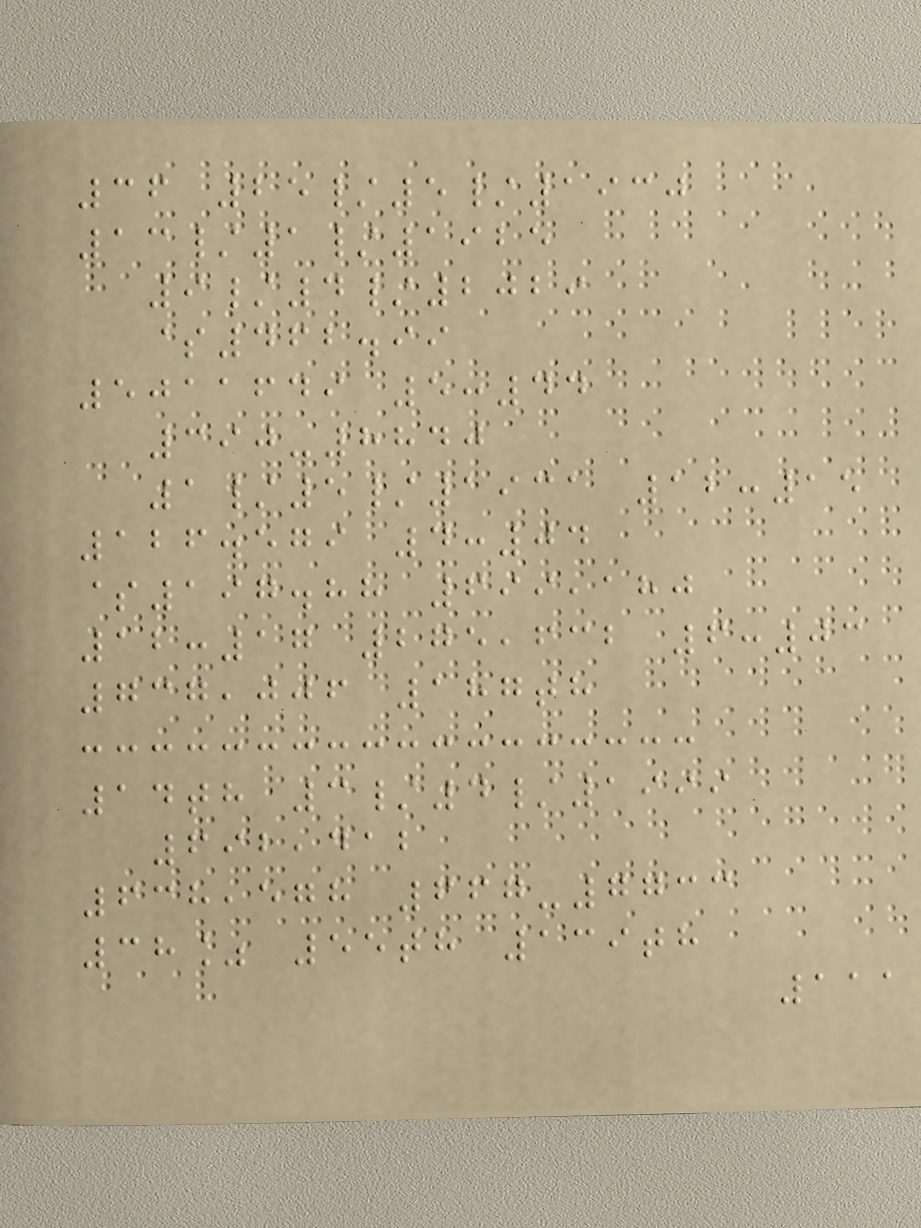36 25/5/1930
13/1/1925
9/4/2029
$462.99
5011649 5:44
390-8840
1/5/1931 12:15
126.579 4:04
$197.88 699,180
12:17 275,632 6:03
737,006 187th
14th 3/4/1999
692,412
638,578 667-7733
38% 55th 139th
111
